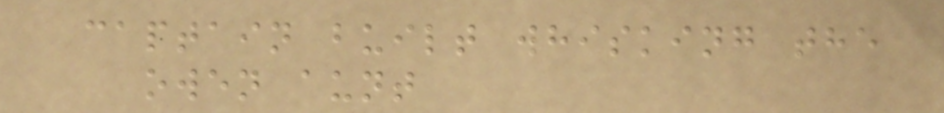captain built whisking the
owen aunt
